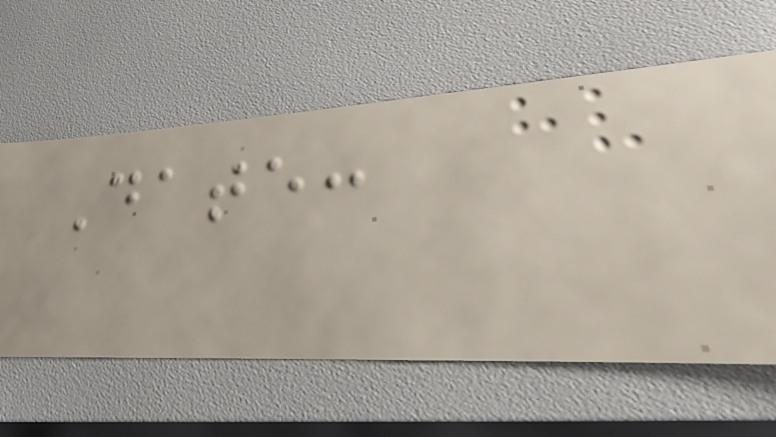Date:
